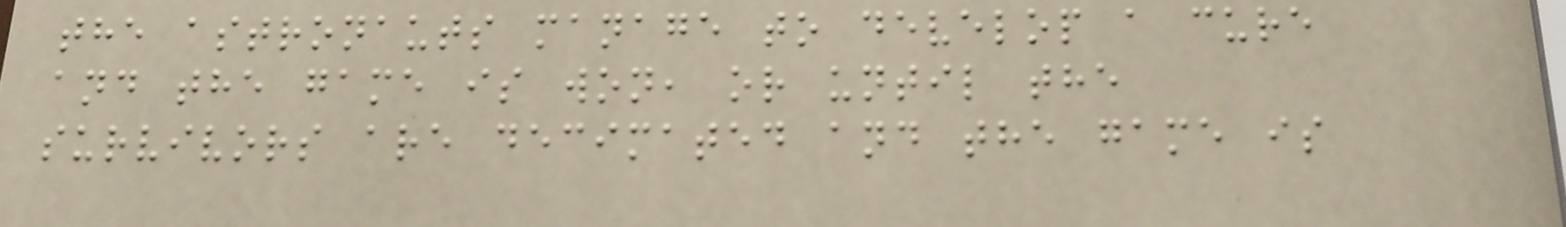the astronauts manage to develop a cure
and the game is won, or until the
survivors are decimated and the game is
